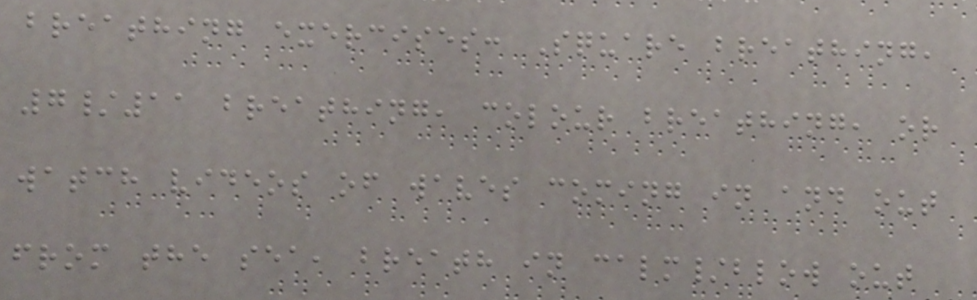breathing exercises: Square breathing,
7/11 breathing, colour breathing, or
watch videos of waves coming in and out
from the sea, breath in calm/blow out
